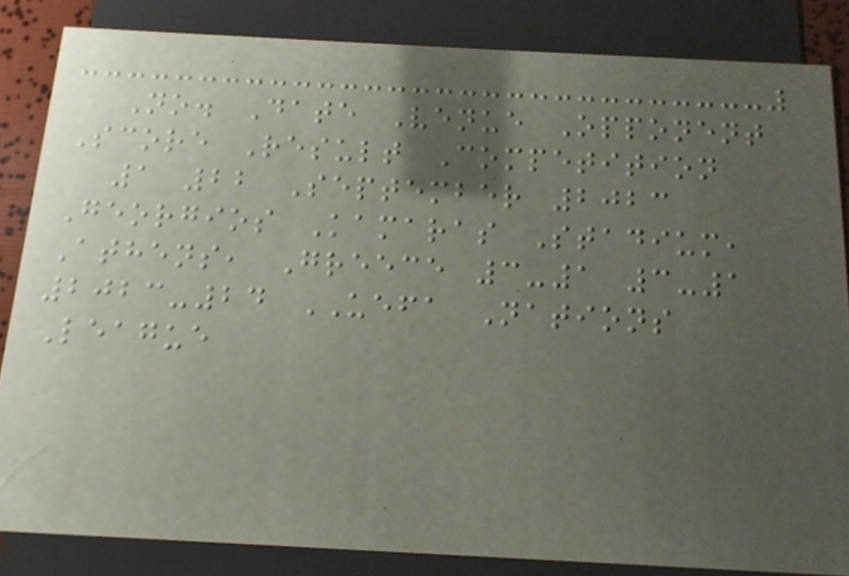No. Date Venue Opponent
Score Result Competition
1 22 September 2023
Georgios Kamaras Stadium,
Athens, Greece 3-1 3-1
2023-24 UEFA Nations
League
